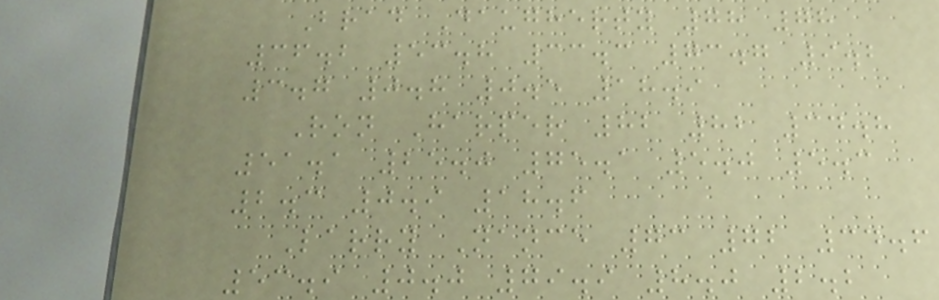Brad Daugherty 78 78
36.2 53.8 33.3 73.7 9.2
3.7 0.8 0.5 18.9
Ron Harper 82 82 34.8
51.1 25.0 75.1 5.0 5.3
2.3 0.9 18.6
Larry Nance 73 72 34.6
53.9 0.0 79.9 8.0 2.2
